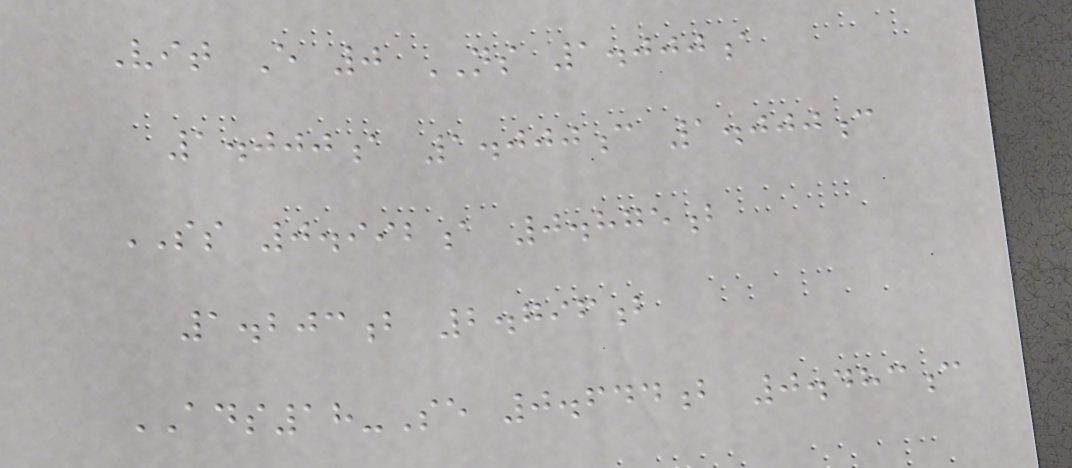Vit E 0 NS 1.000a
1.000a 1.000c 1.000c
SS 0.992a 0.875b
1.203b 2.796b
ADS18-Se 0.644b 0.483c
